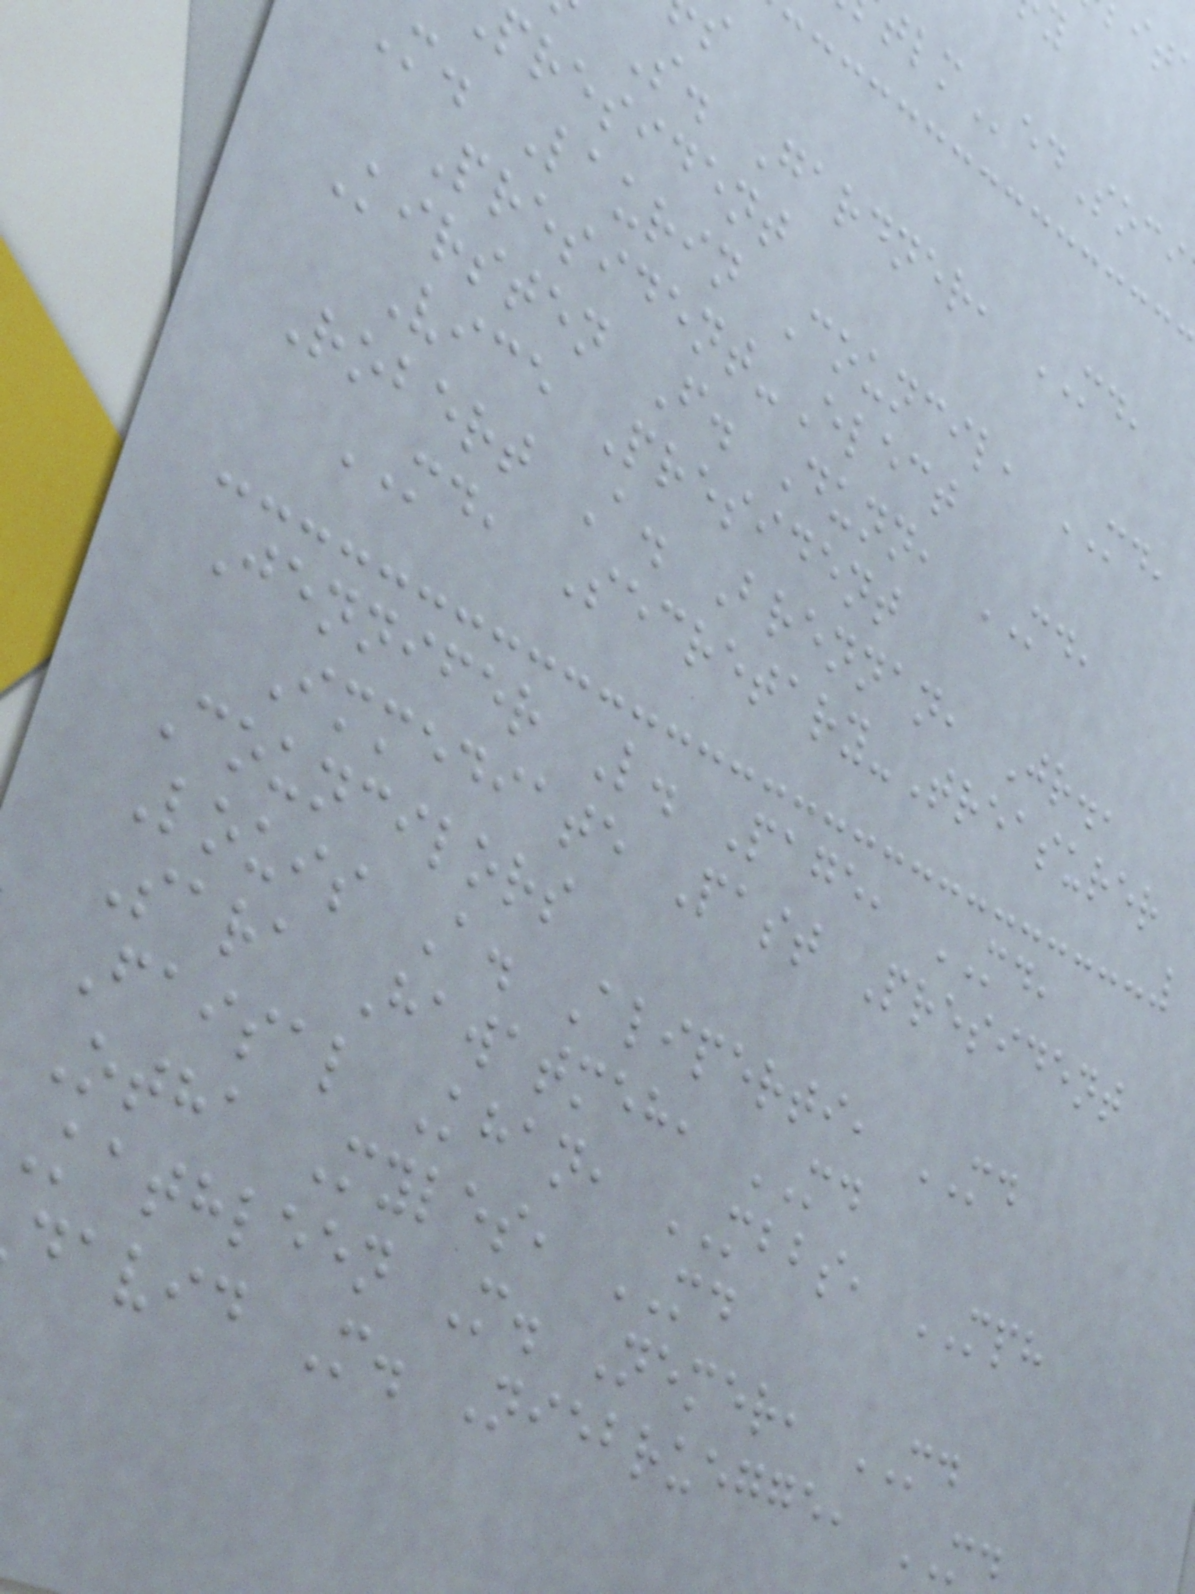S. Gardner, MD,
president
m. Laurin Council, MD,
President-Elect
Kirsten F. Dunn, MD,
Vice President
Robert A. Brennan, Jr.,
MD, Secretary-Treasurer
Jennifer L. Page, MD,
Immediate Past President
Councilors
Louis A. Aliperti, MD
Sara Hawatmeh, MD
Faisal Khan, MBBS, MPH
Otha Myles, MD
kathleen M. Nemer, MD
david M. Niebruegge,
